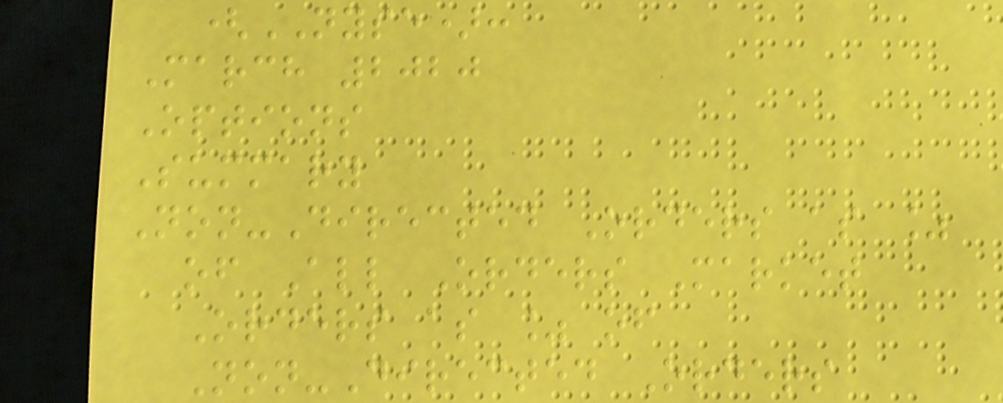(NYSE):
March 2020
Options
Summary
Non-Directed Orders as %
of All Orders Market
Orders as % of
Non-Directed Orders
